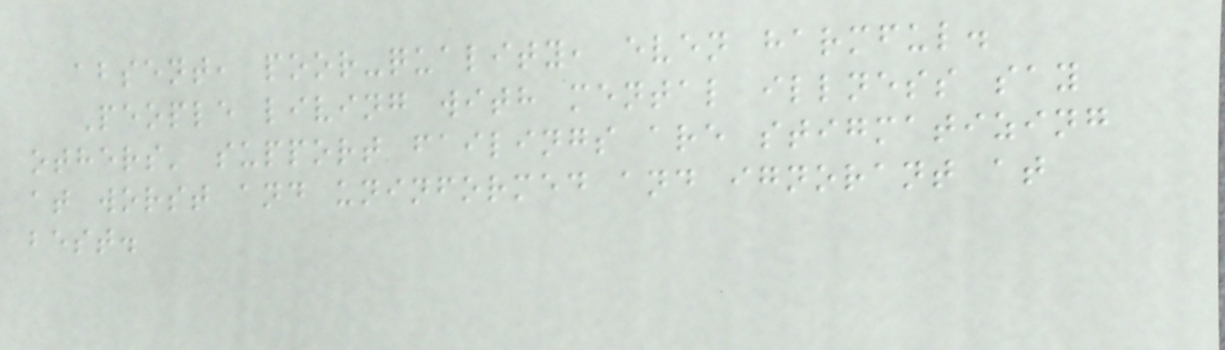absent, poor-quality, even harmful.
People living with mental illness say
others' support failings are stigmatizing
at worst and uninformed and ignorant at
best.
